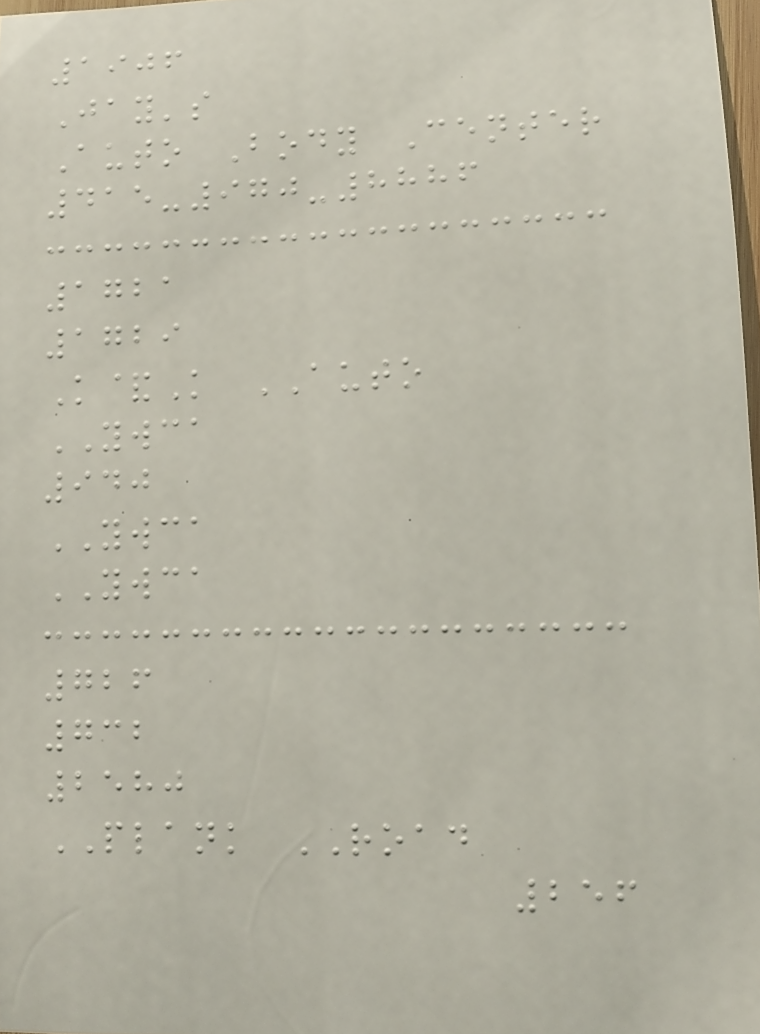1906
Jay's
Auto Body Center
415-970-8886
1721
1729
K&K AUTO
YWCA
940
YWCA
YWCA
726
732
2580
PLANK ROAD
256
